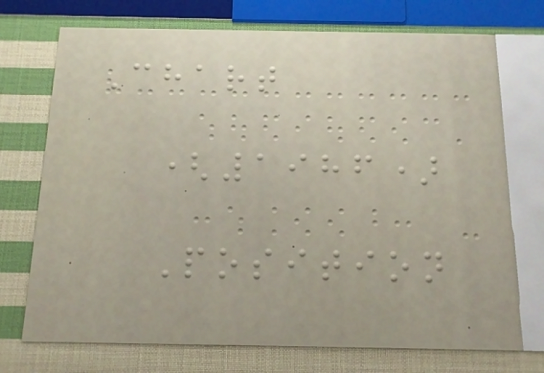Chart
(1986)
Position
